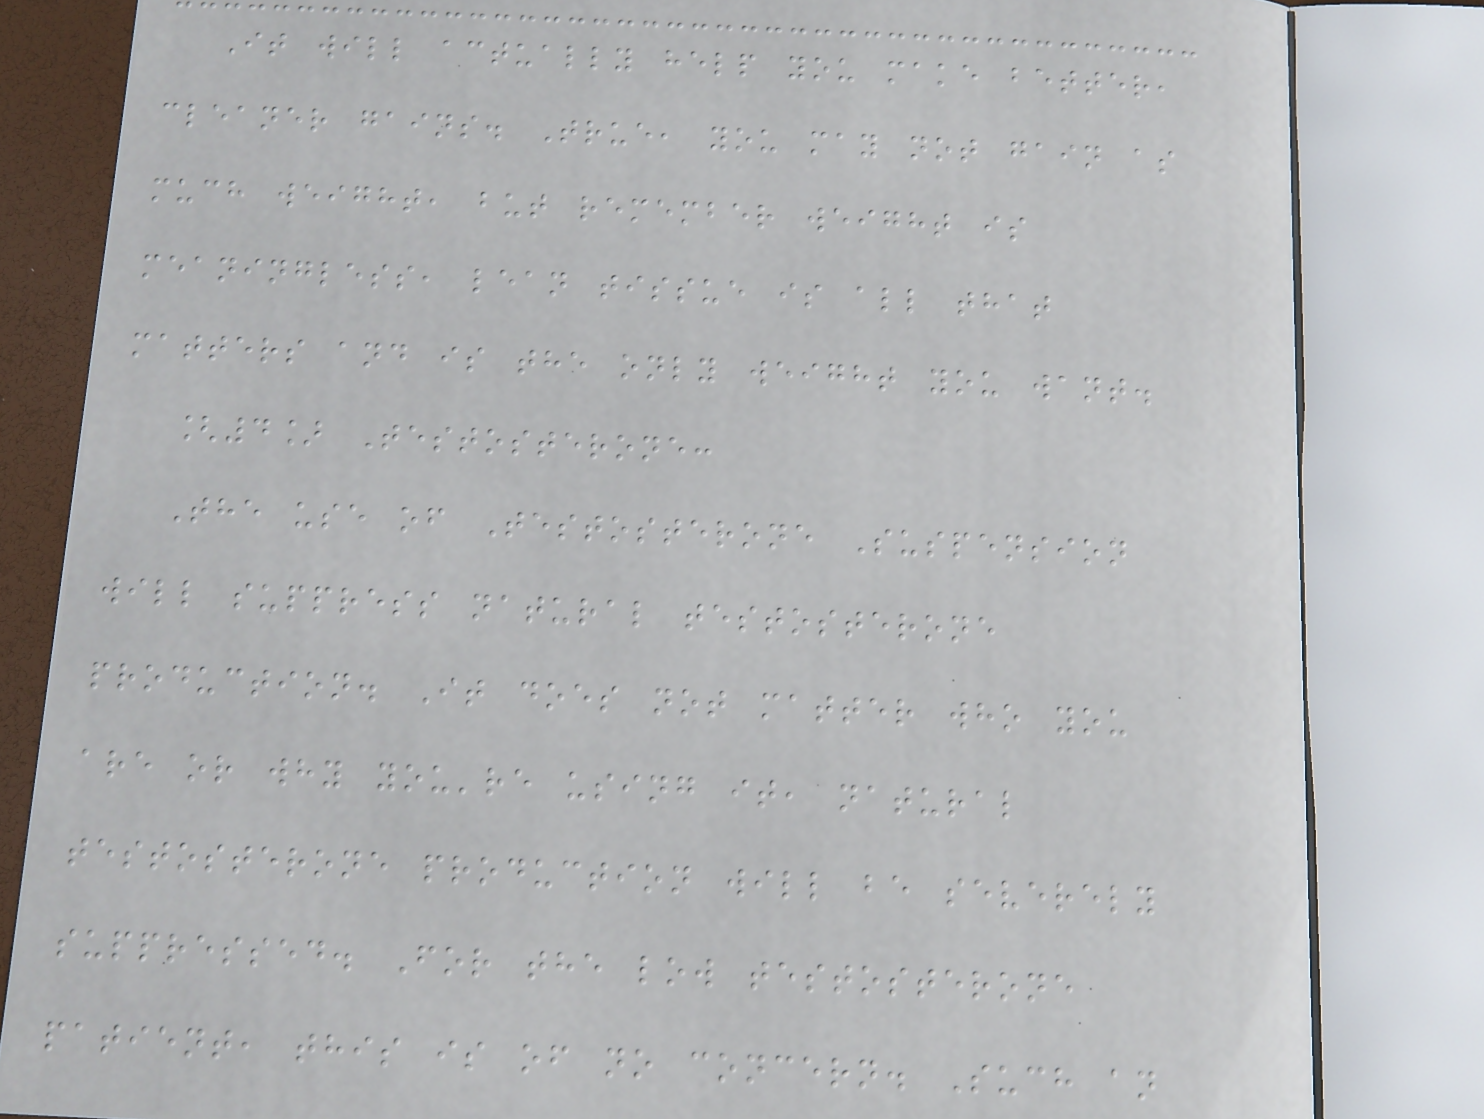It will actually help you make better,
cleaner gains. True, you may not gain as
much weight, but remember weight is
meaningless, lean tissue is all that
matters and is the only weight you want.
[4] Testosterone:
The use of Testosterone Suspension
will suppress natural testosterone
production. It does not matter who you
are or why you're using it, natural
testosterone production will be severely
suppressed. For the low testosterone
patient, this is of no concern. Such an
